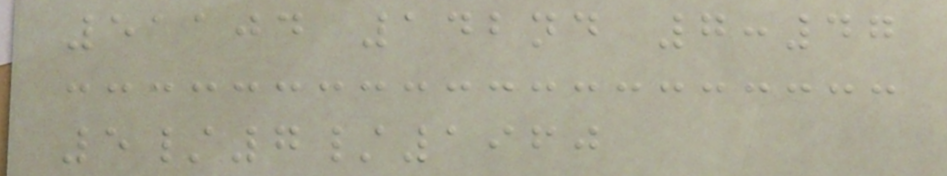51104 142nd 7:47
5/7/1960
